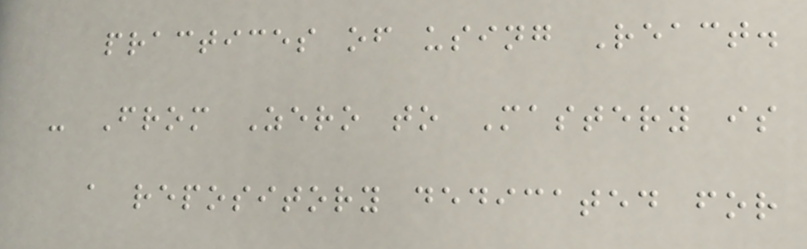practices of using React.
- From Zero to Mastery is
a repository dedicated for
